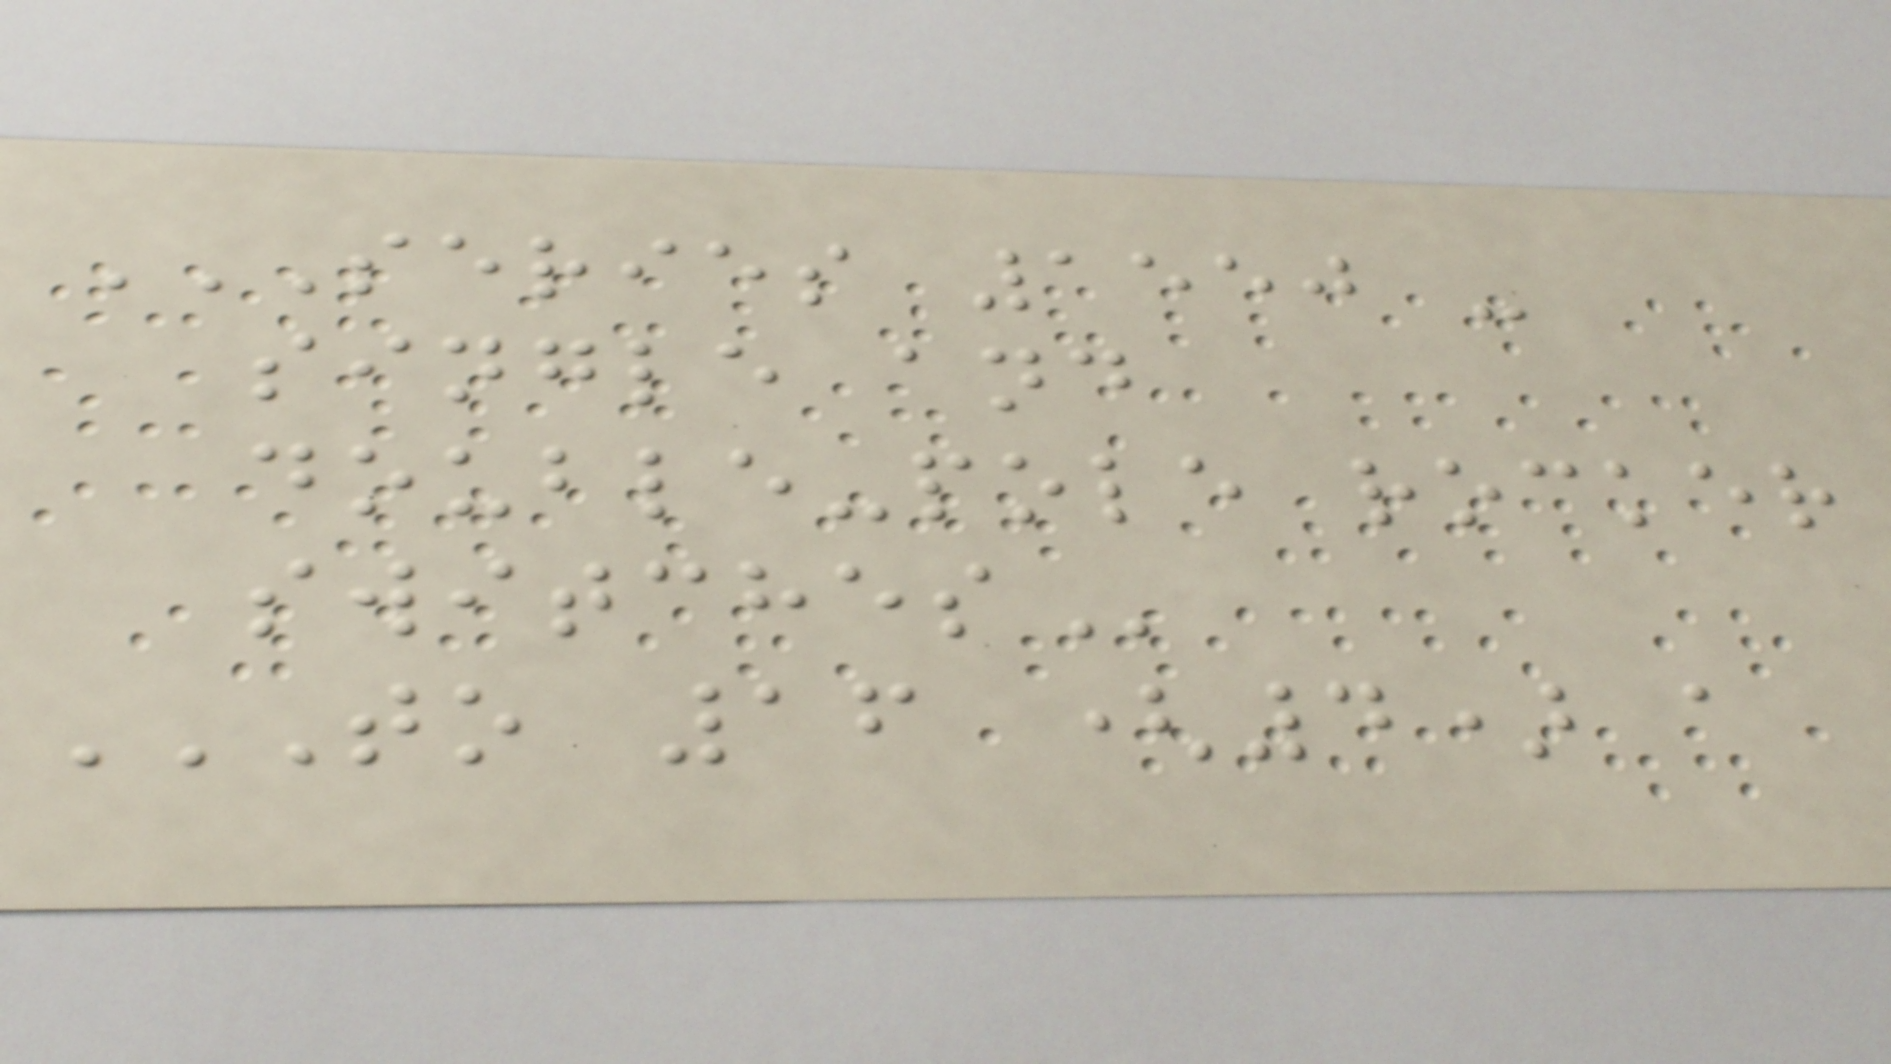SERIES 1550 -
SINGLE AND
DOUBLE-POLE ROCKER
SWITCHES
TO 16 (4) A
